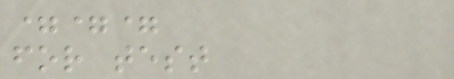===
for test
